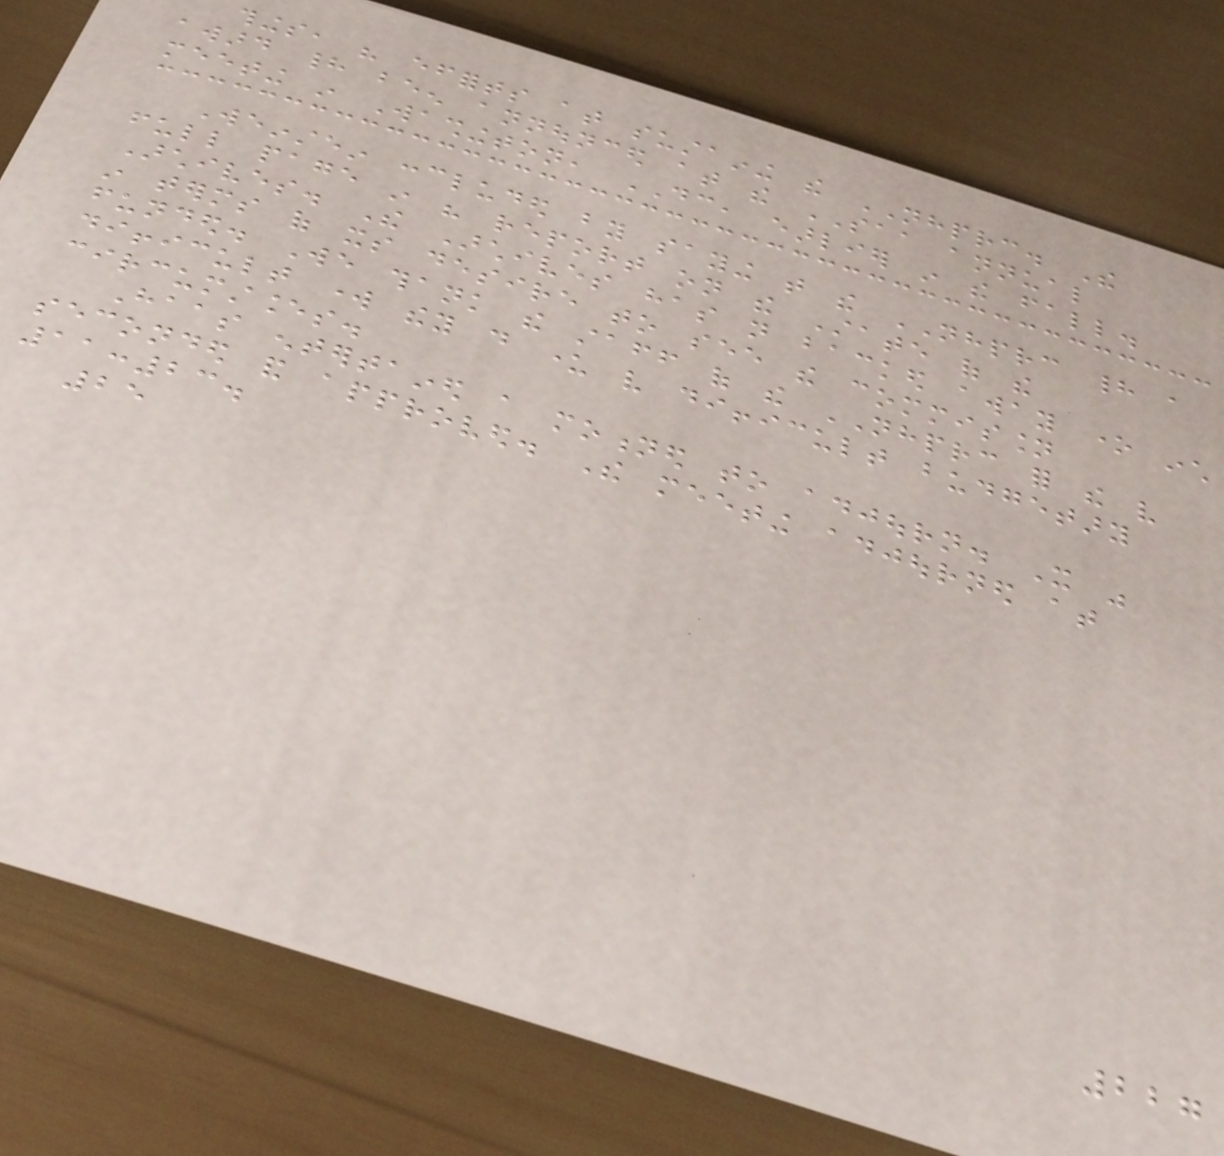things, his efforts at sustaining the NHPRC. The
award had been announced at the SAA annual
meeting in Washington, DC, earlier in the fall.
Weinstein concluded by saying that the NHPRC had a
full page in his report on the State of the
Archives. The Archives has not backed away one inch
in terms of its desire to see the commission
funded. We thank the staff of the NHPRC for the very
difficult work they do under very difficult budgetary
circumstances.
Haas entertained a motioned to adjourn. It was
seconded and approved. The meeting adjourned at
11:23.
25
227
